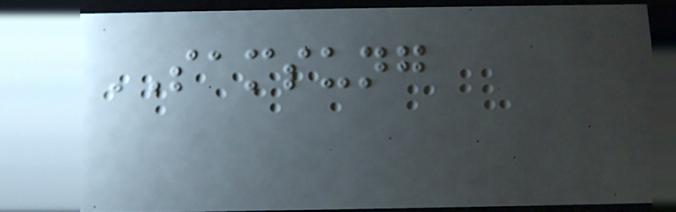SAMSUNG
